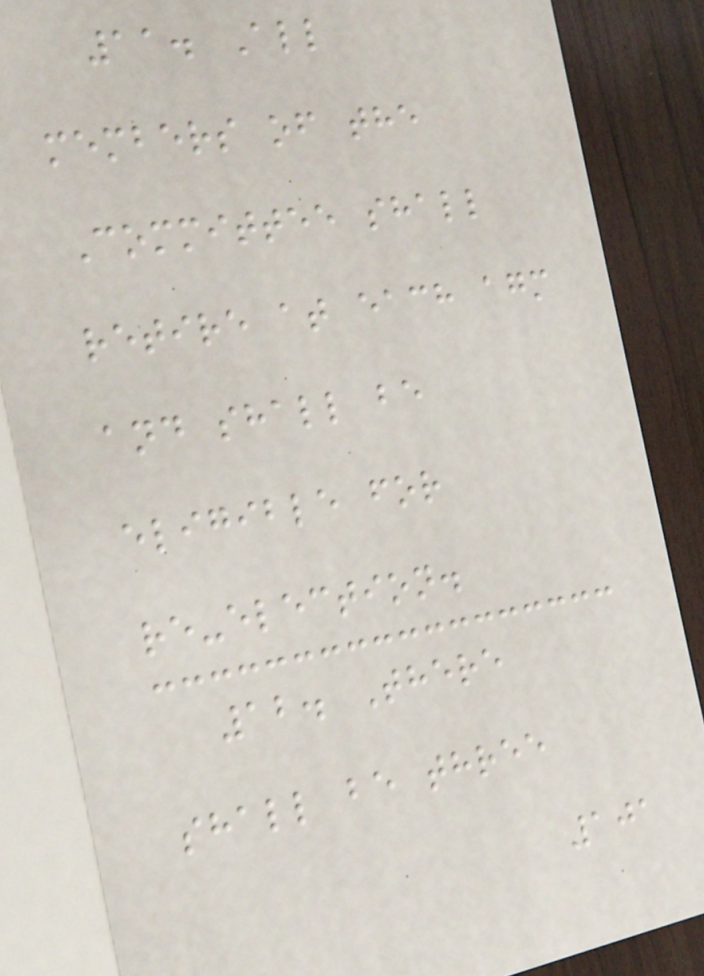11. All
members of the
Committee shall
retire at each agm
and shall be
eligible for
re-election.
12. There
shall be three
101
